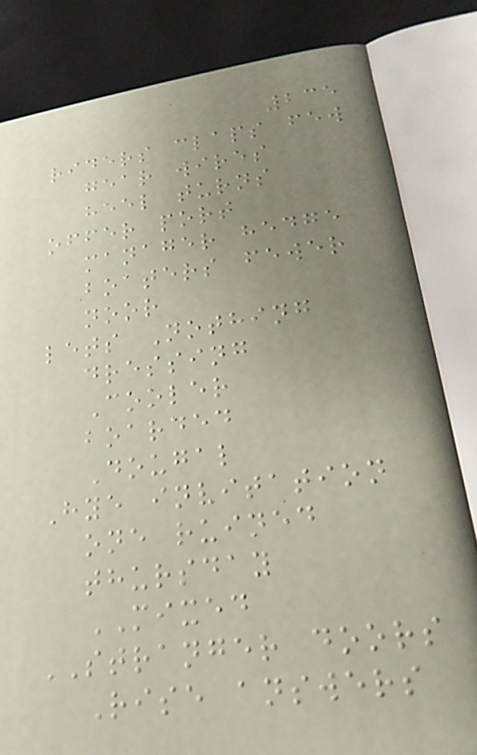235
riders claps few
gear wires
heel turns
offer port
manager hedge
boaters fewer
noor
lets Nothing
dressing
Cooler
boarded
Dougal
Hye invitation
one ruined
thursday
MIXED
STRANGER doors
Rise answers
